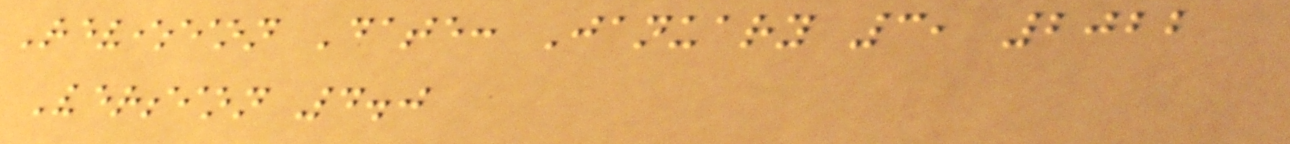Revision Date: January 3, 2022
Version 4.0
